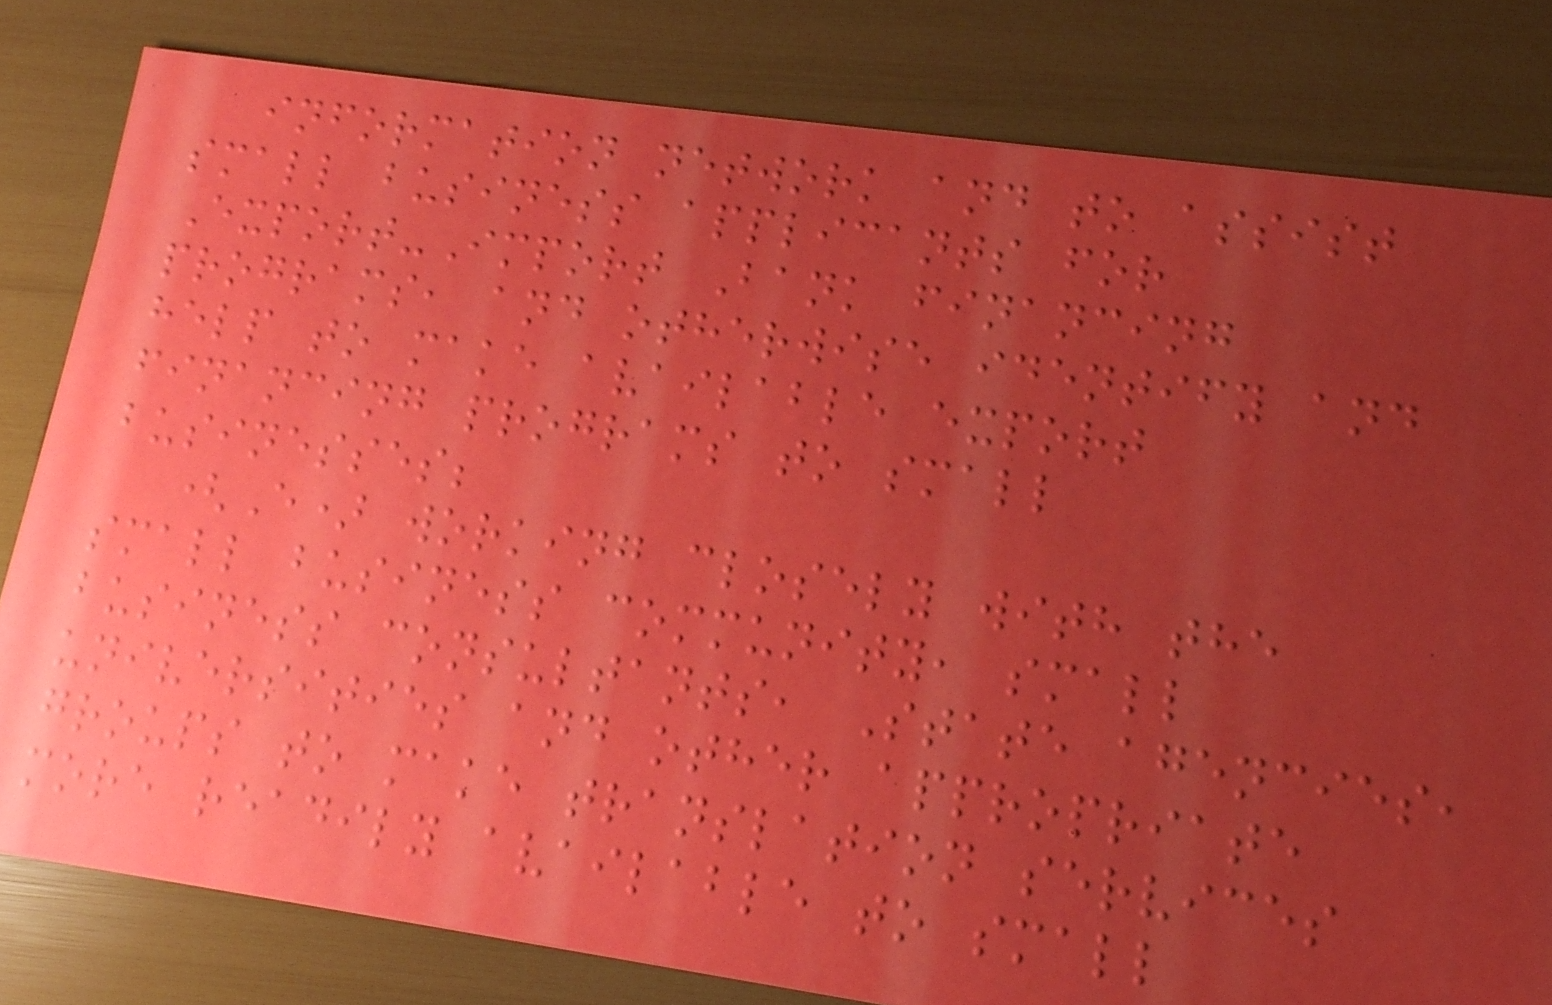information network and to assist
small business applicants for
Export-Import Bank financing
programs, and otherwise identify and
help to make available export
financing programs to small
businesses;
(E) working closely with the
small business community, small
business consultants, State agencies,
universities and other appropriate
groups to make translation services
more readily available to small
